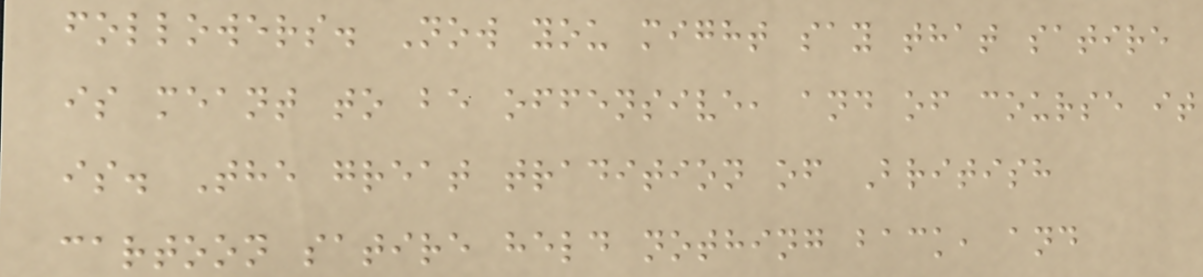followers. Now you might say that satire
is meant to be offensive, and of course it
is. The great tradition of British
cartoon satire held nothing back, and
